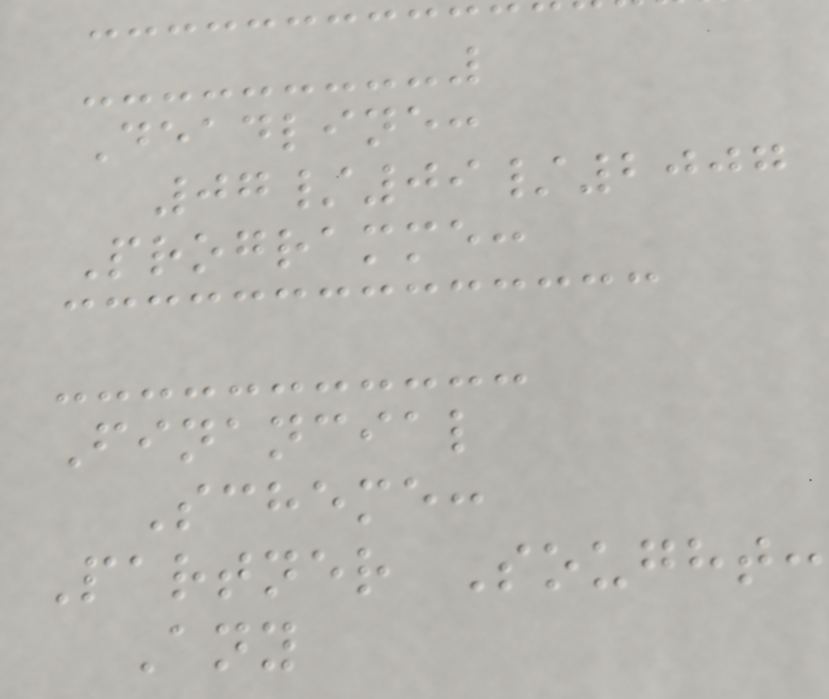Deadline:
07/09/2007
Programme:
Financial
Scheme:
Partner Sought:
Any
